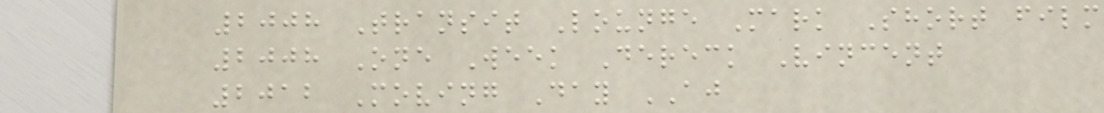2008 Transit Lounge Mark Short film
2008 One Week Dereck Vincent
2012 Moving Day AJ
